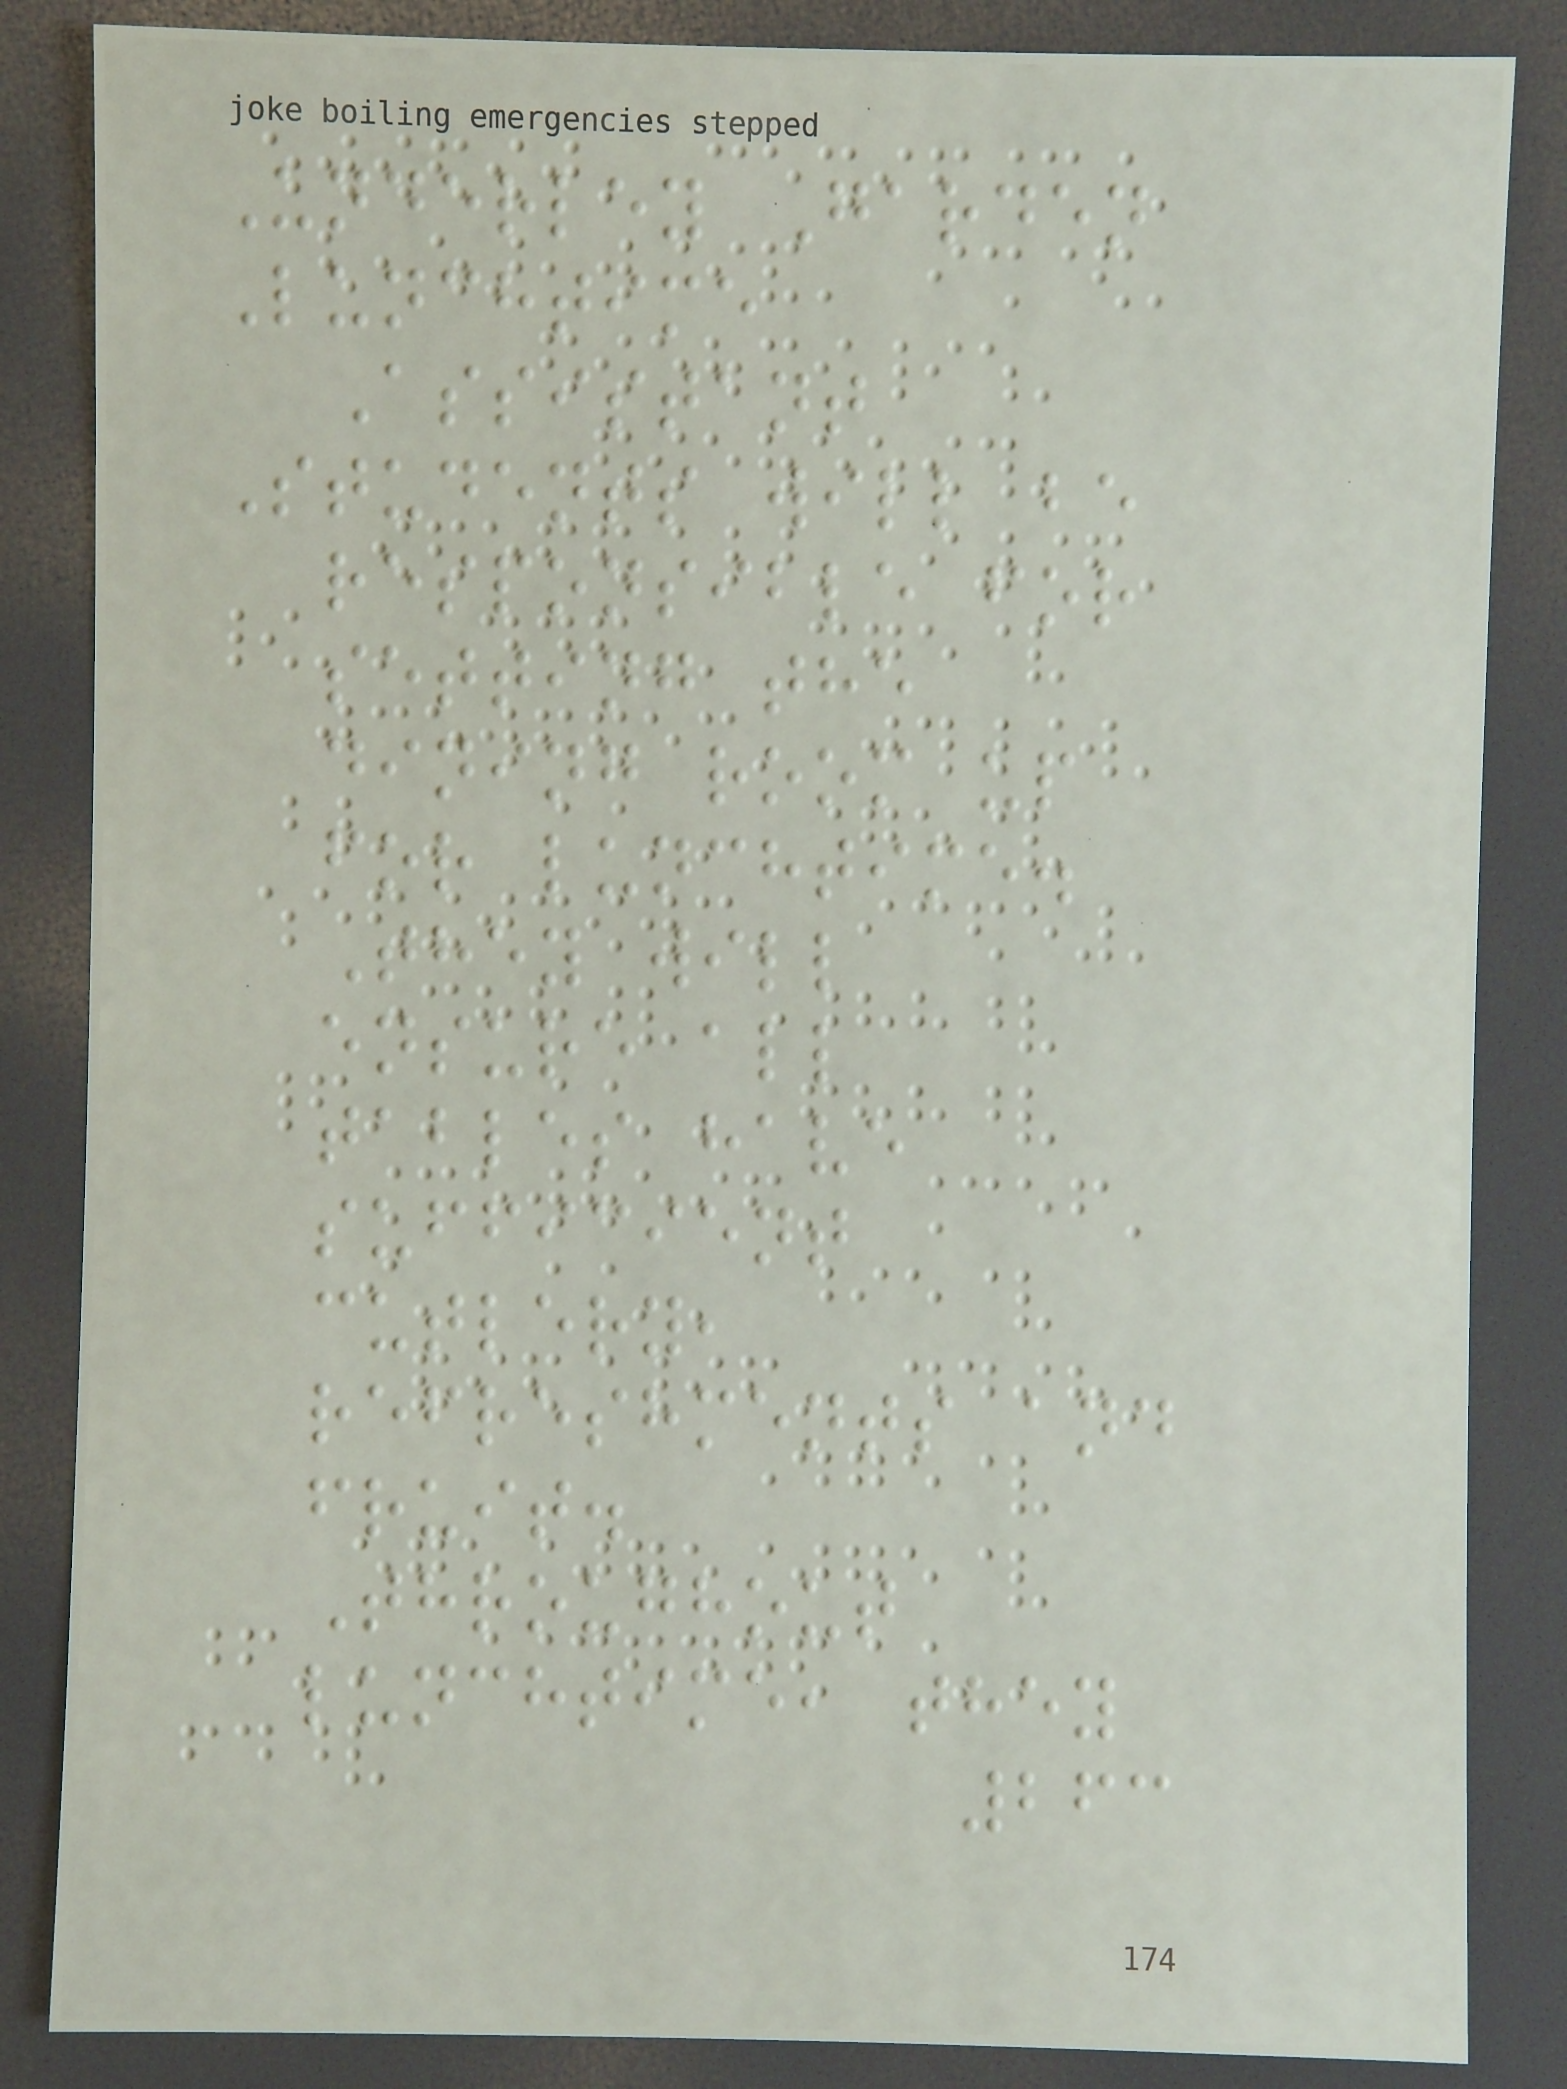Underley Garden
Lunchtime
Assistant
Students will be
responsible for
setting the
dining room up
for lunchtime.
They will
ensure all
tables have
sufficient
cutlery,
refreshments and
fruit.
Throughout
lunchtime, they
263
